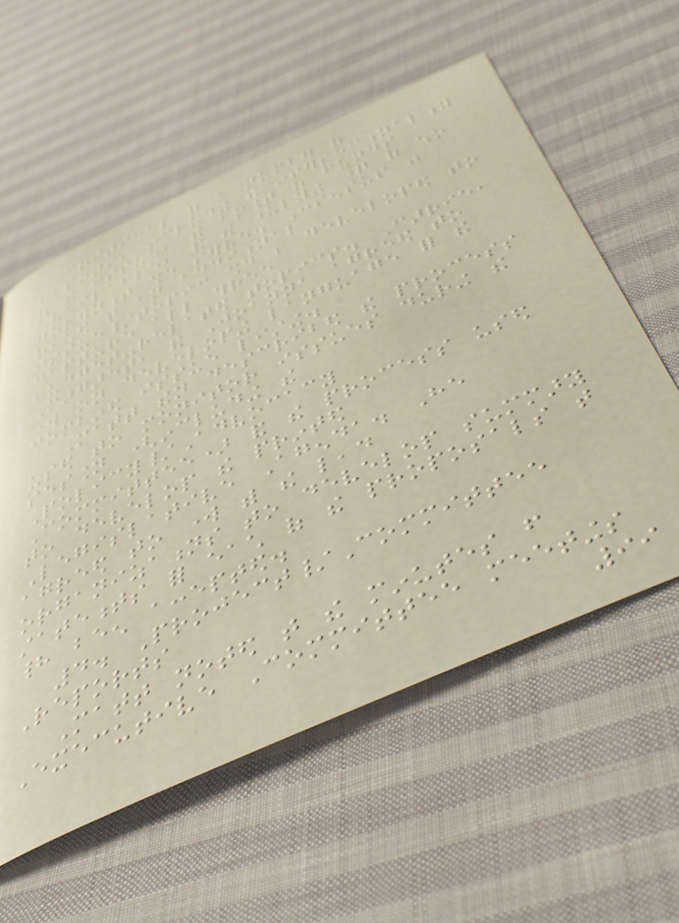critical for a number of
reasons, including the intersectionality
of the issue, the amount of funds
available, and the underlying question of who
government should serve. Consensus was
reached that an additional
issue/topic should be developed to
capture all three
budget-related topics. Carrie,
Margaret, and Joanna agreed to
work on developing language for the
combined issue listing.
Matt then described the process
used to monitor issues during the
session (including the
Policy/Advocacy
Committee) and the process used
to develop the printed
Legislative Agenda. He
agreed to work with the lead
organizations to develop summary
statements for each of the proposals that
had been accepted.
4. Project/Committee
Reports
Matt noted that the minutes from
Executive Committee meetings
99
